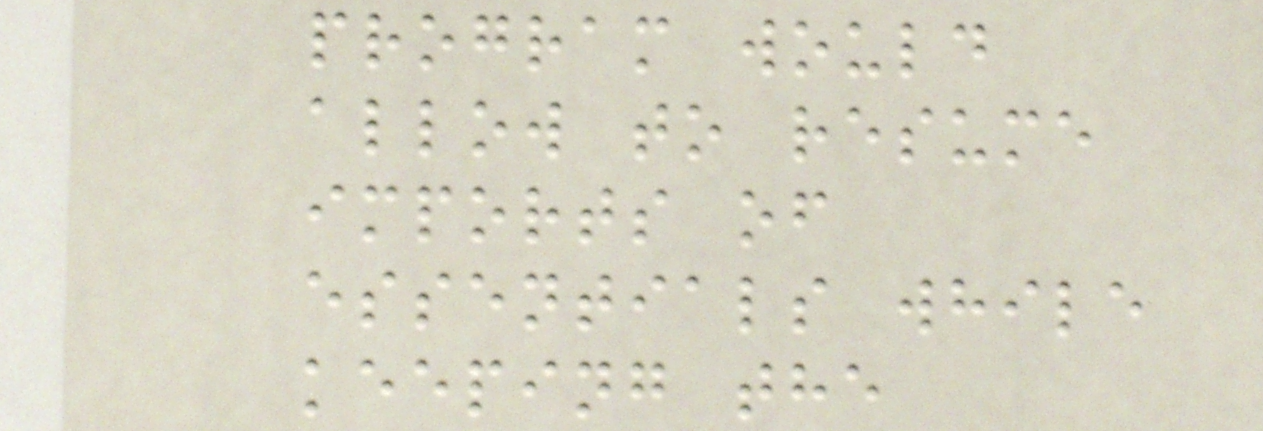program would
allow to resume
imports of
essentials while
keeping the
